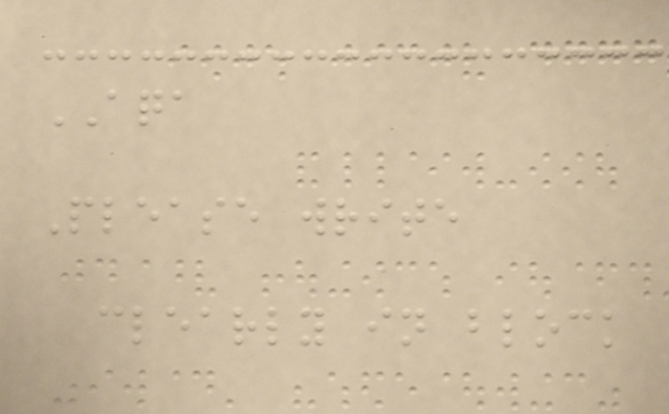AQA
Please write
clearly in block
